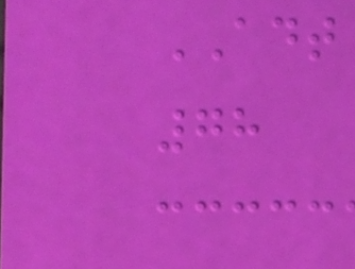ADT
78
